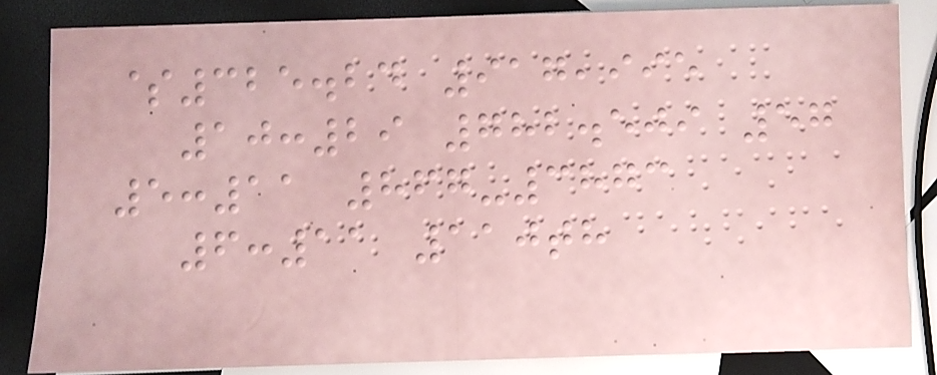$325.24 917,995
10:29 782.509 57
5:11 867-3873
6:11 110th
